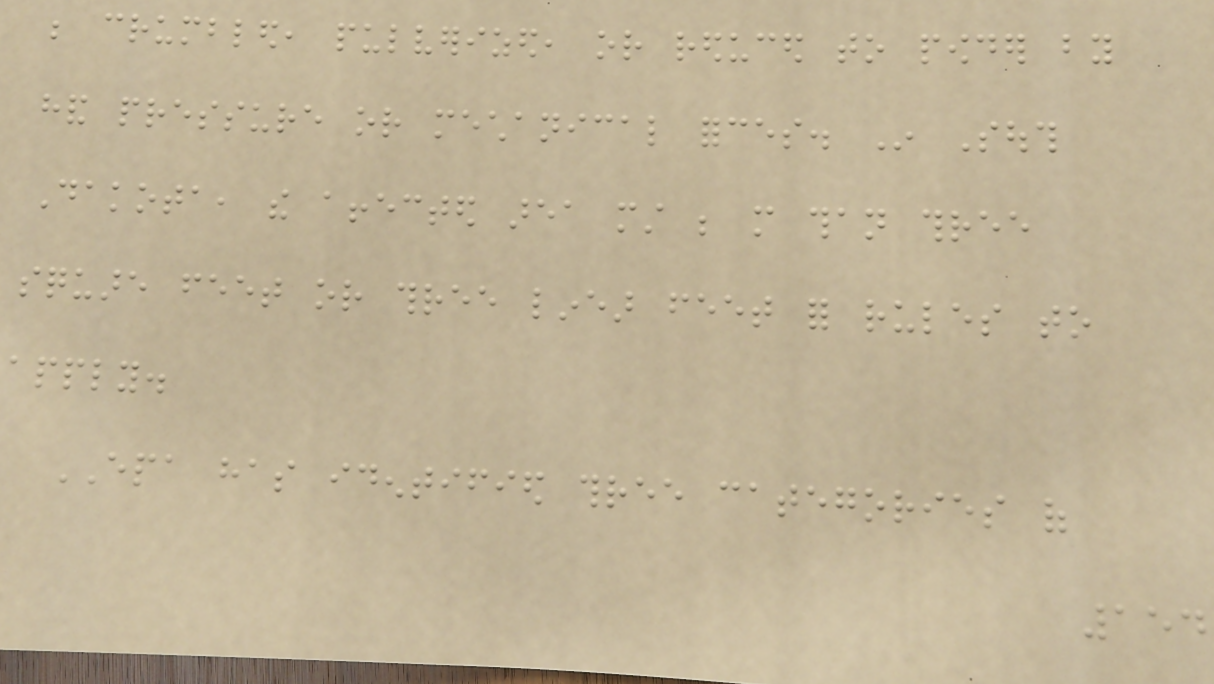be crumbled, pulverized, or reduced to powder by
hand pressure or mechanical forces. In South
Dakota, the affected area must be more than three
square feet or three linear feet for rules to
apply.
EPA has identified three categories of
154
